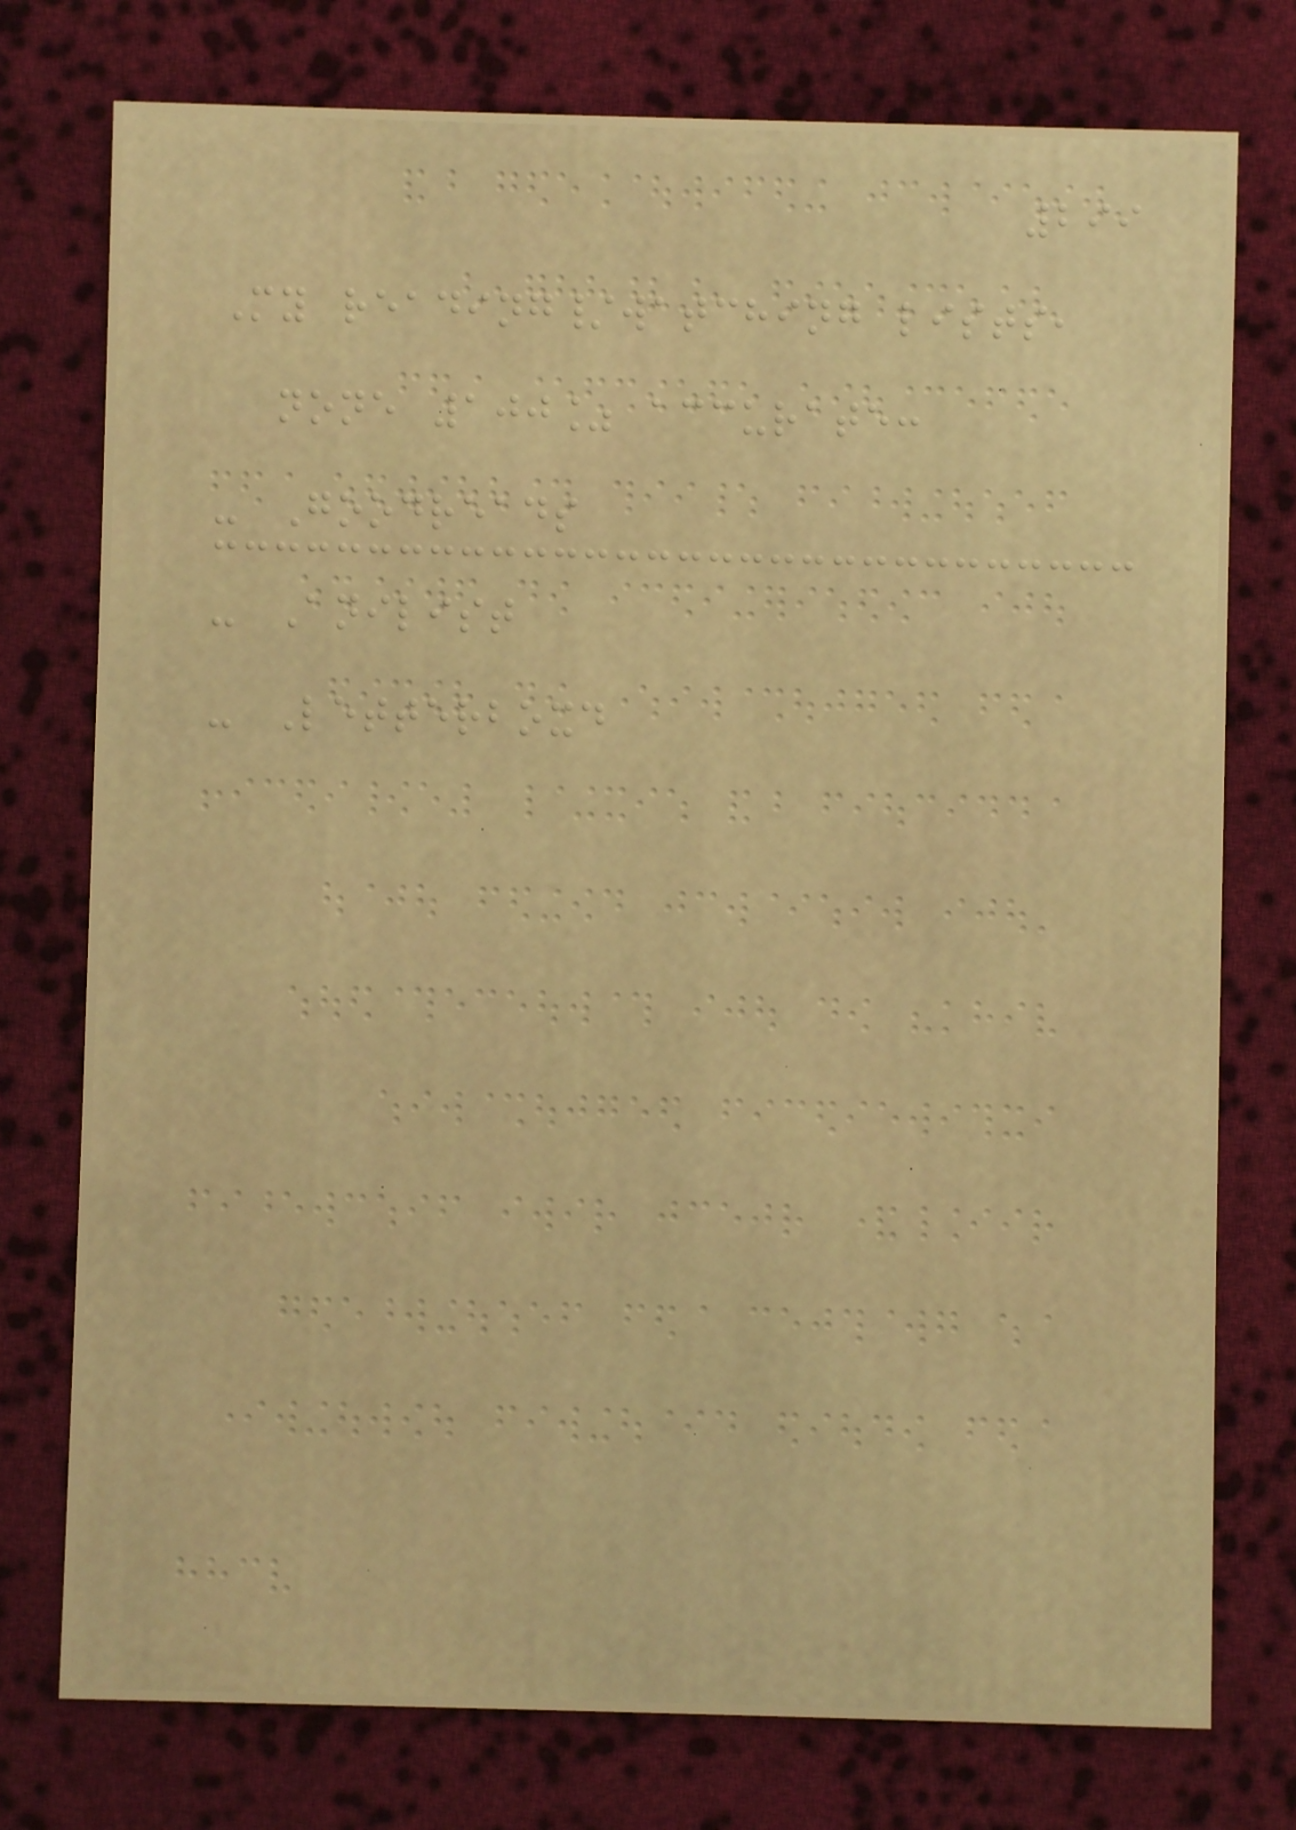299
My reading/watching lists,
none 100% accurate:
- Goodreads
- Anilist
- Letterboxd
